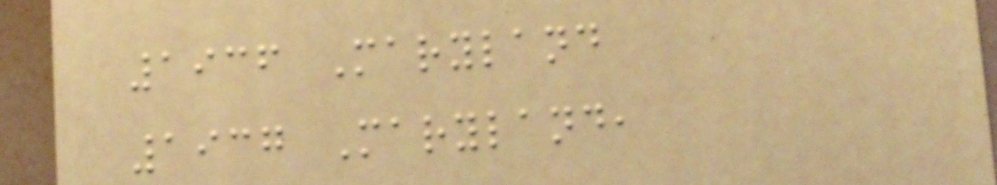1936 Maryland
1937 Maryland,
